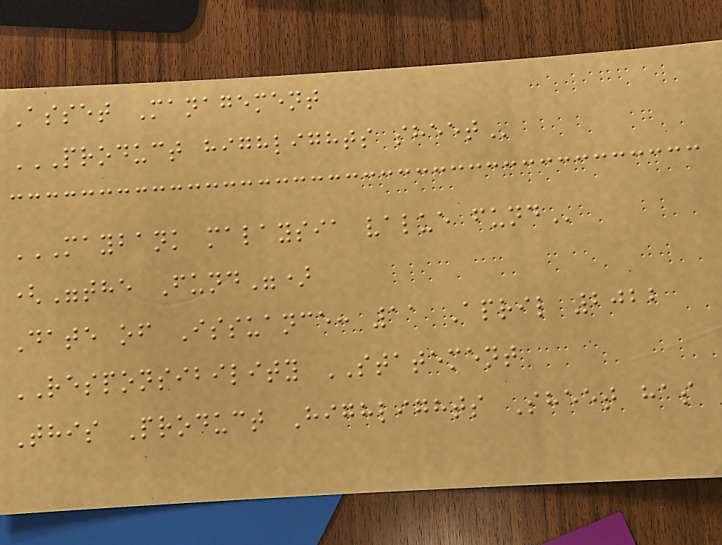Asset Management
PRODUCT HIGHLIGHTS SHEET
MAYBANK MALAYSIA VALUE FUND
("the Fund")
Date of Issuance: 11 April 2022
RESPONSIBILITY STATEMENT
This Product Highlights Sheet has
